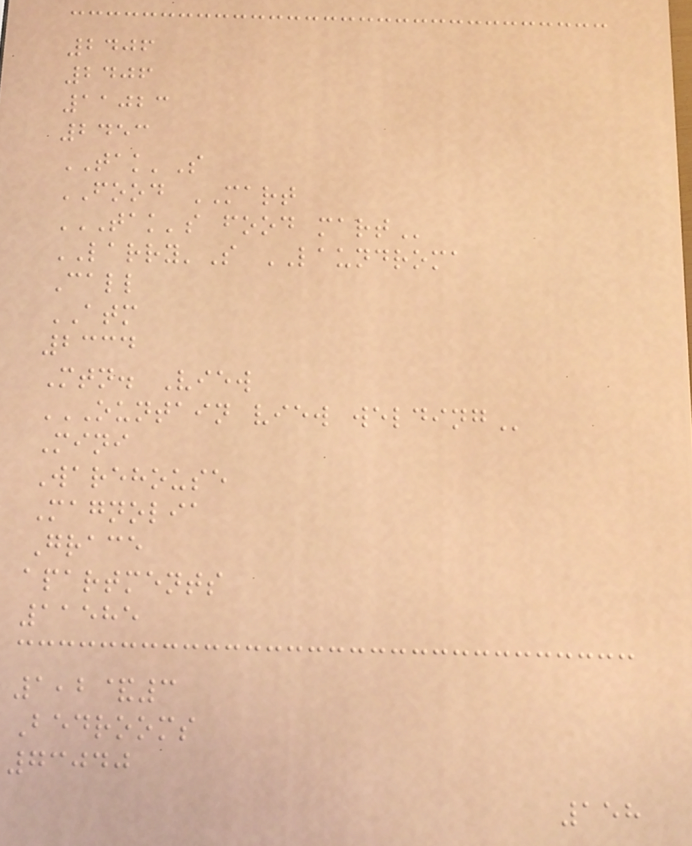2406
2406
11023
2453
TAK'S
FOOD MART
TAK'S FOOD MART
LARRY'S LAUNDROMA
Call
ATM
2334
Mtn. View
OUNTAIN VIEW WELDING
Mini
Warehouse
Magnolia
Grace
apartments
11585
1,2&3
Bedrooms
73040
158
